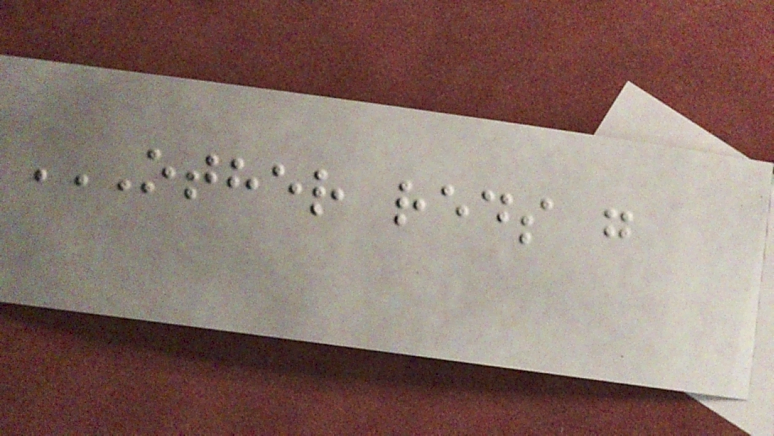OTHER REDS G
